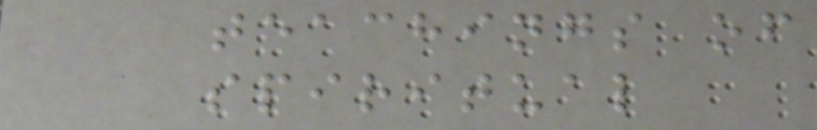teachings of
spiritual
